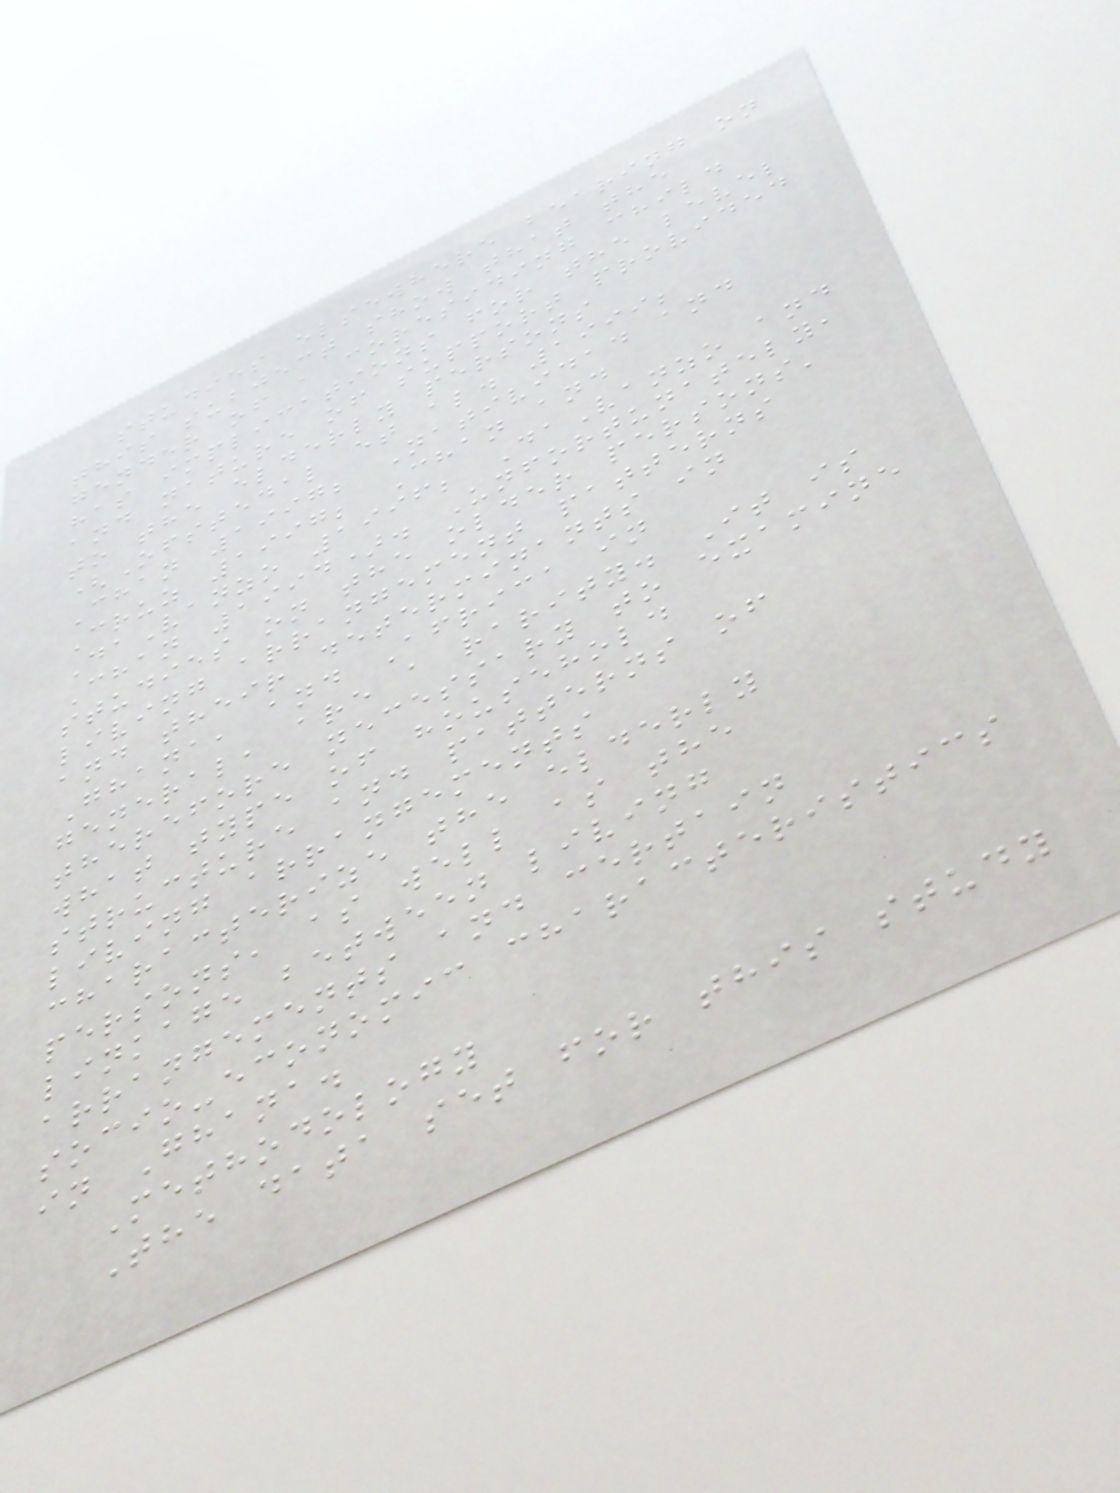studies elsewhere bearing on
this subject show that the
gender of a coresiding child
has implications for the level
and nature of support provided
to the elderly persons
(Ofstedal et al. 1999;
Chan 1997; Natividad and
Cruz 1997; Chan and
DaVanzo 1996; DaVanzo and
Chan 1994). Unfortunately,
studies on the older persons'
living arrangement patterns
and their determinants in
Ghana, and Africa in
general, are a rarity. It is
therefore necessary to examine
what type of household
structure and patterns of
living arrangements
characterize the elderly
persons, as well as the
linkage between living
arrangements and certain
socio-economic characteristics
in Ghana.
Methodology
The data set for this study
